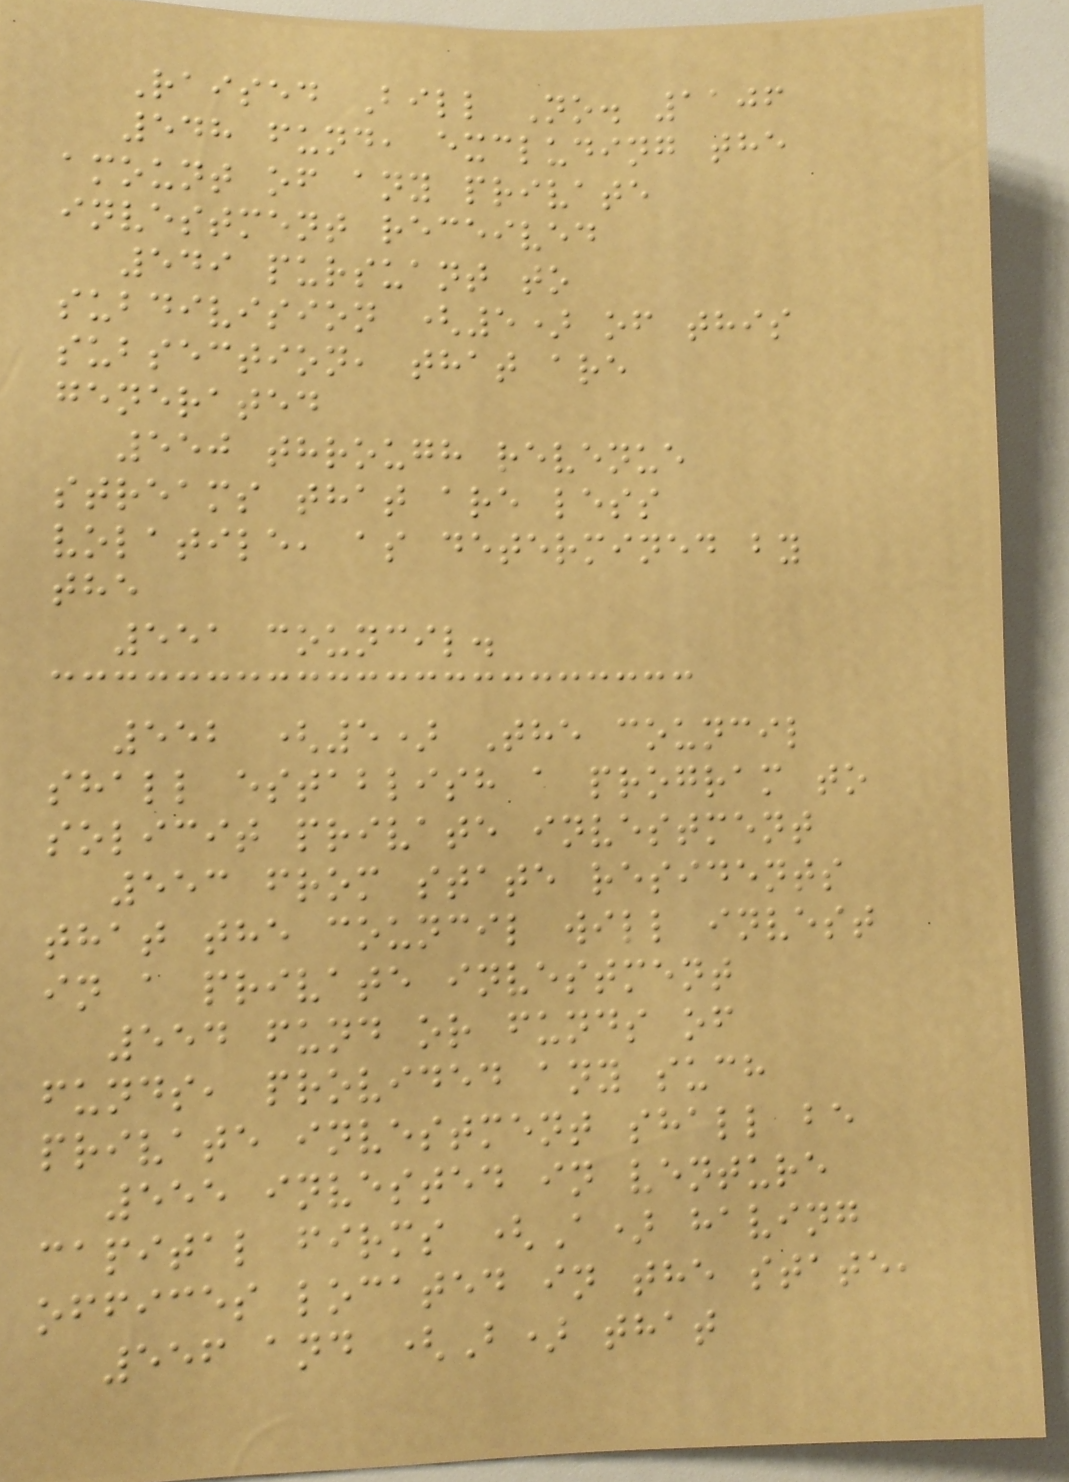Raised Bill No. 1106
548 fund, excluding the
amount of any private
investment received
549 pursuant to
subdivision (5) of this
subsection, that are
generated
550 through revenue
streams that are less
volatile, as determined by
the
551 council.
552 (5) The council
shall establish a program to
solicit private investment
553 from state residents
that the council will invest
in a private investment
554 fund or funds of
funds, provided any such
private investment shall be
555 invested in venture
capital firms (A) having
offices located in the state,
556 and (B) that
